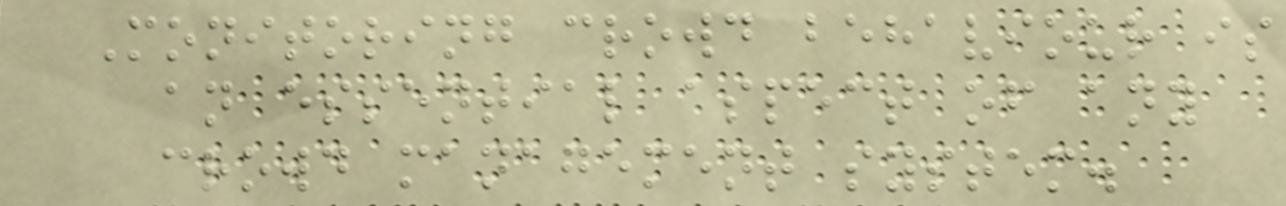Monitoring crowd behaviour is
an essential aspect of any
crowd management system.
